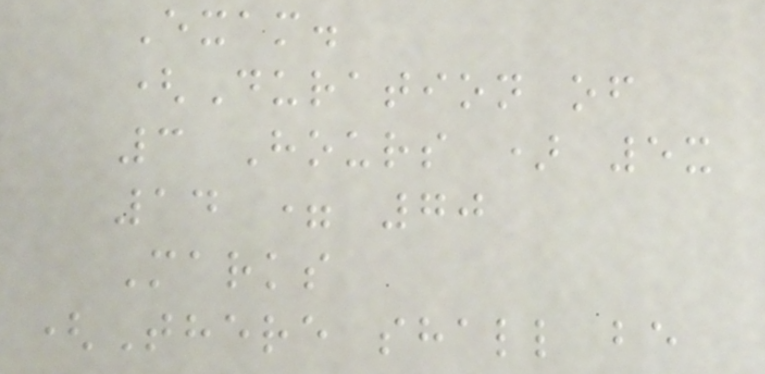Exam.
(Duration of
3 Hours ) 5x
14 = 70
Marks
(There shall be
